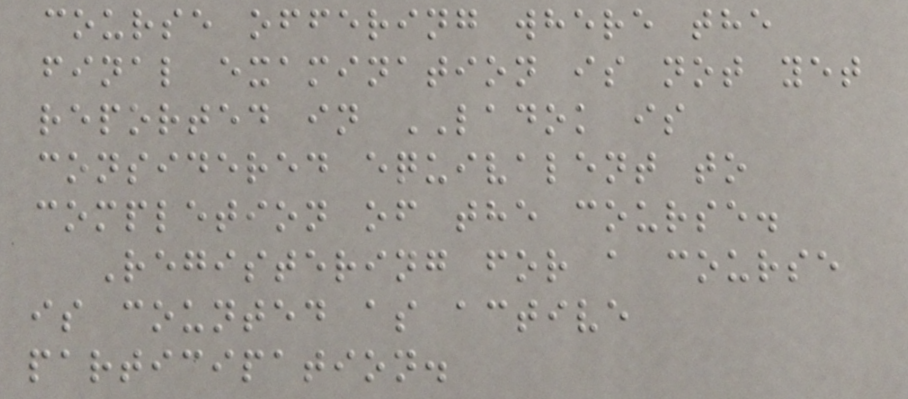course offering where the
final examination is not yet
reported in LADOK is
considered equivalent to
completion of the course.
Registering for a course
is counted as active
participation.
